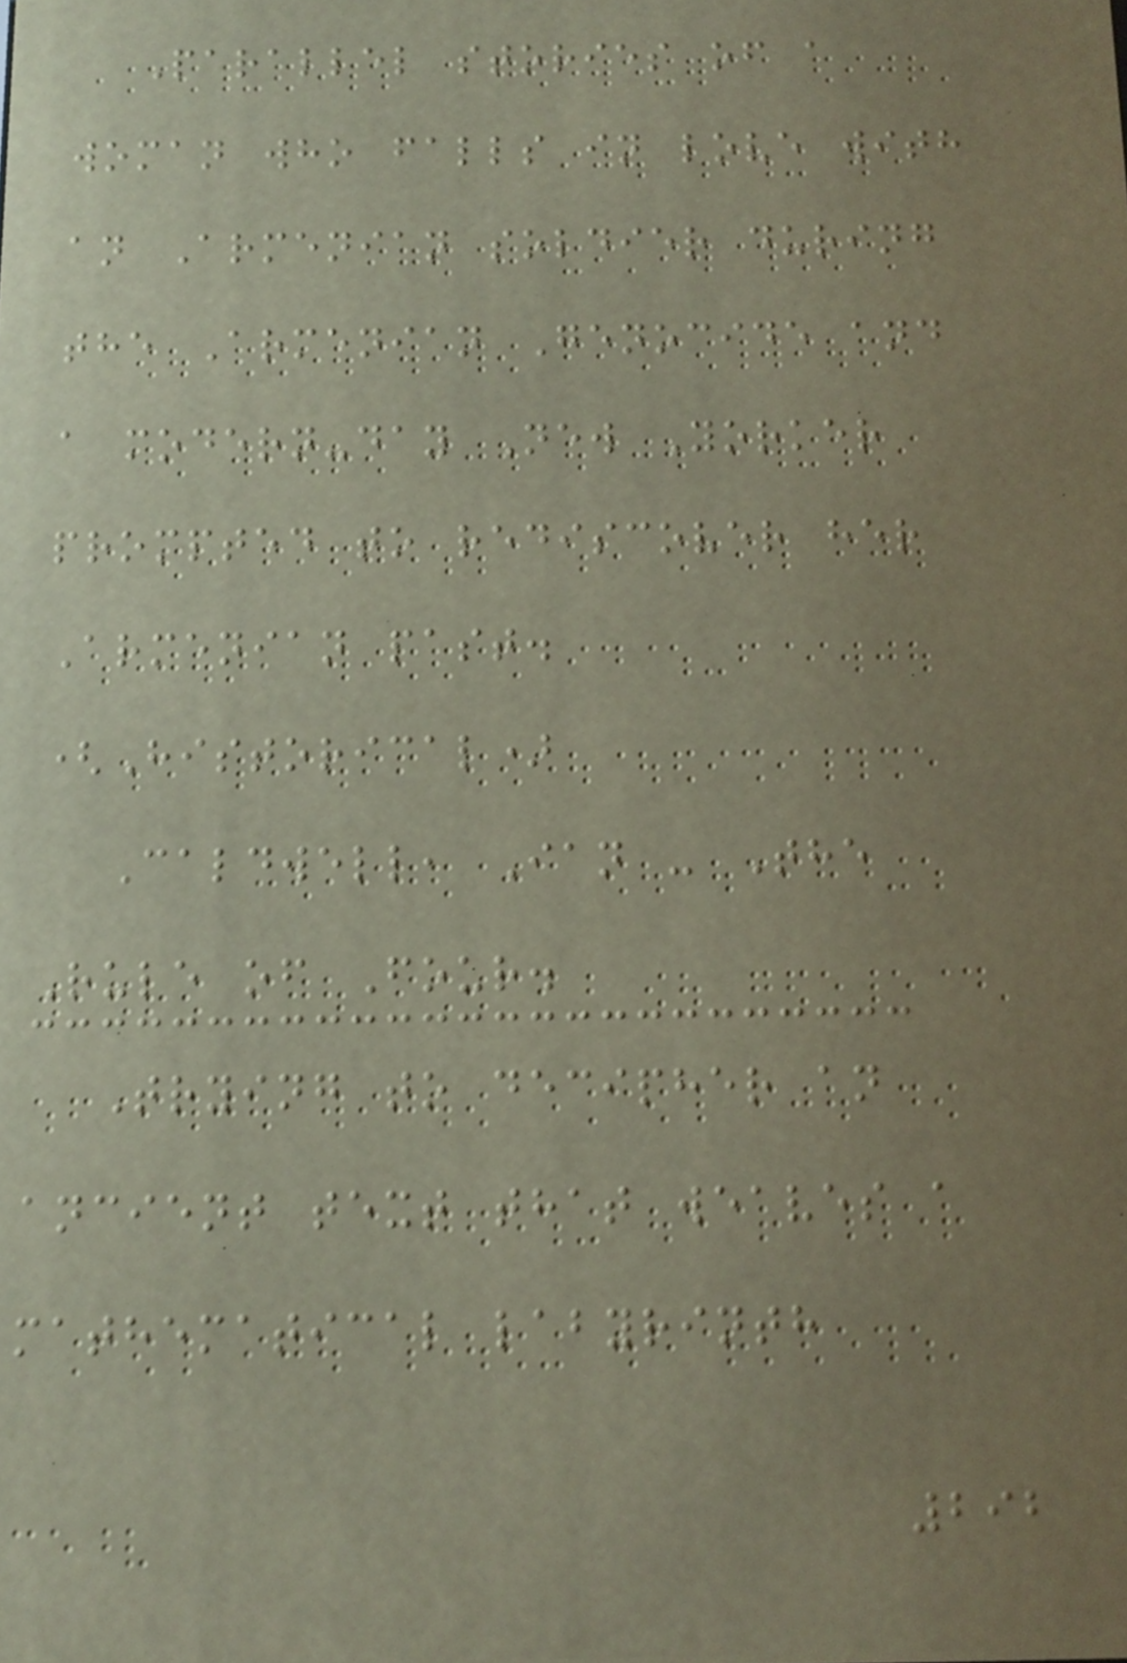Parallel stories of a
woman who falls in love with
an Armenian soldier during
the Armenian Genocide and
a modern-day New Yorker
prompted to rediscover her
Armenian past.
(Historical)
Caldwell, Ian - The
Rule of Four.
Trying to decipher an
ancient text that weaves a
mathematical labyrinth
292
